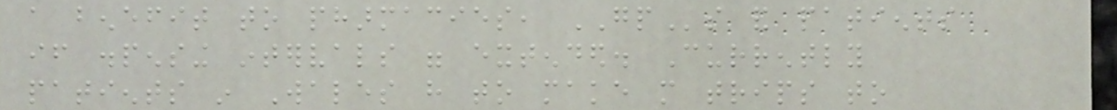a benefit to pharmacies, GPs and patients
if dispensing intervals were extended. Currently
patients in Wales have to make more trips to
